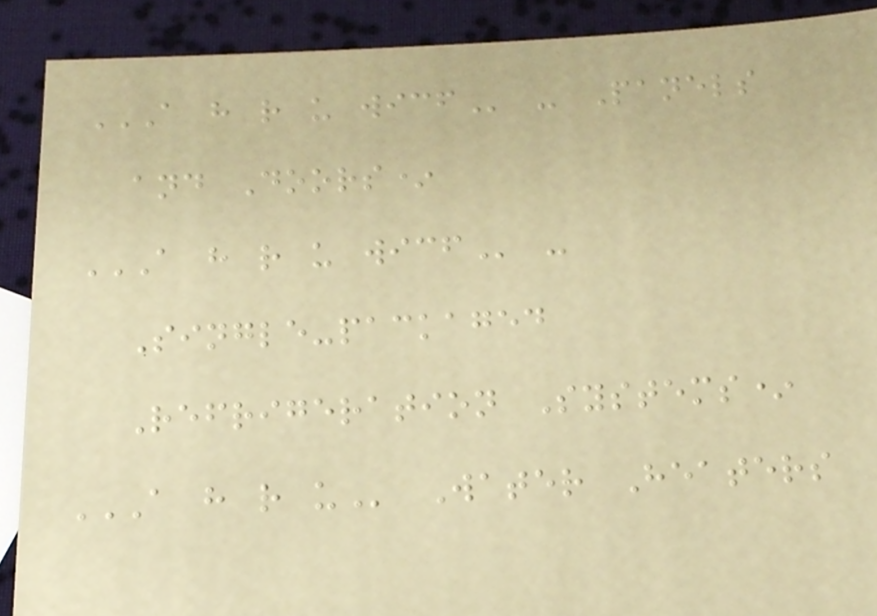A H R U WICF - Panels
and Doors*
A H R U WICF -
Single-packaged
Refrigeration Systems*
A H R U Water Heaters
